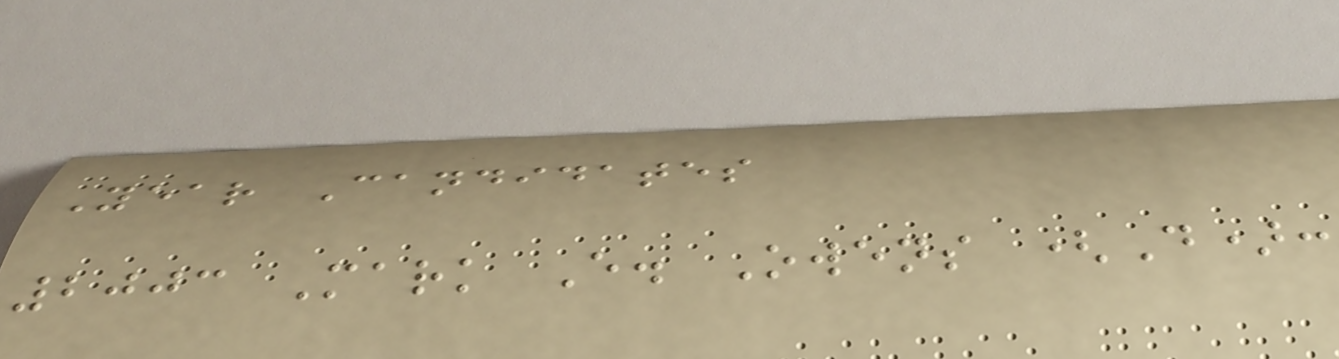Year Candidates
2003 Mark E. Owens (D):
